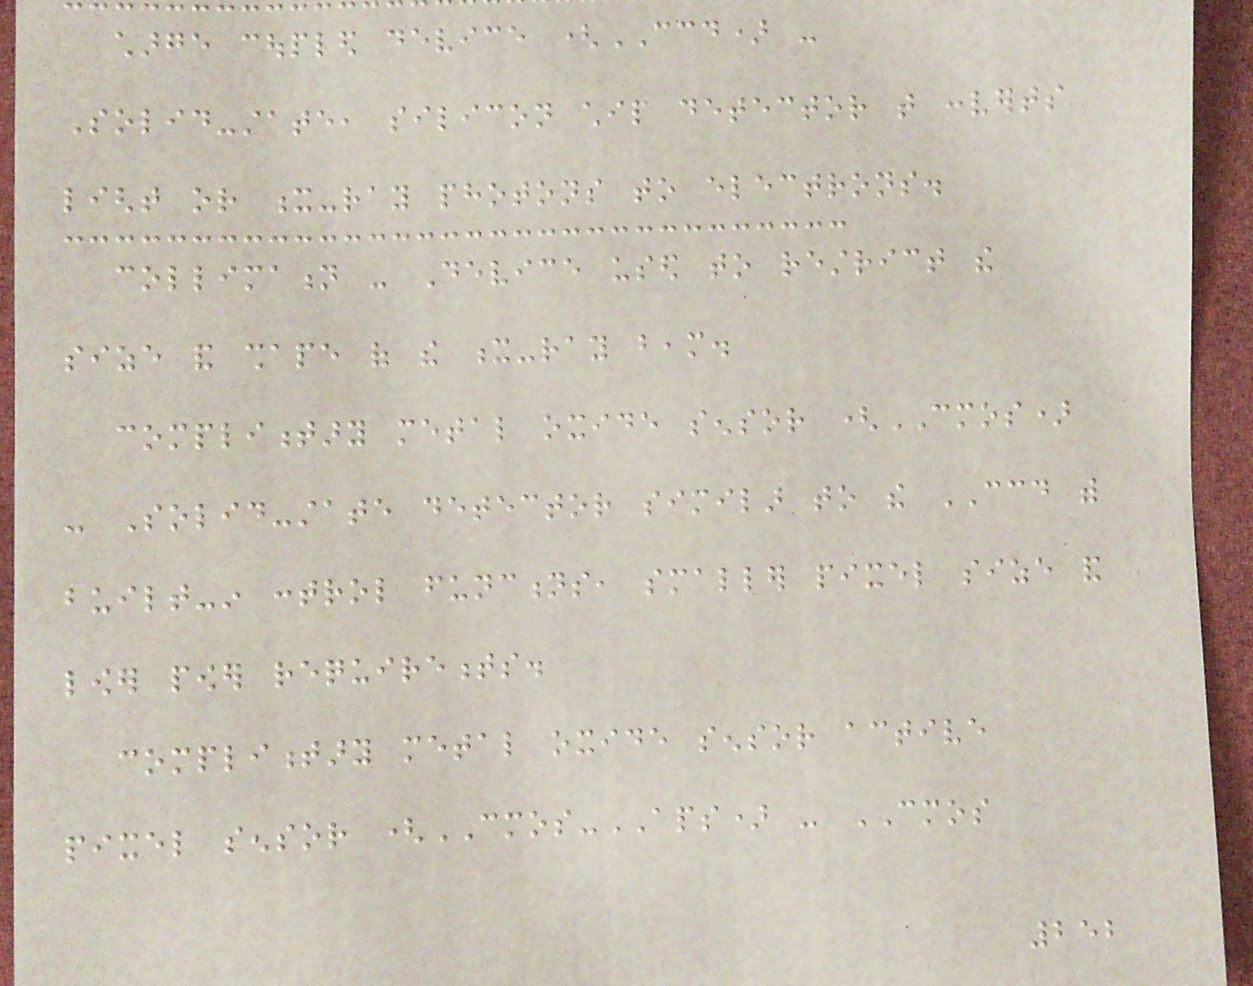charge coupled device (CCD) -
Solid-state, silicon chip detector that converts
light or x-ray photons to electrons.
collimation - Device used to restrict the
size and shape of the x-ray beam.
complimentary metal oxide sensor (CMOS)
- Solid-state detector similar to the CCD with
built-in control functions, smaller pixel size and
lower power requirements.
complimentary metal oxide sensor active
pixel sensor (CMOS-APS) - CMOS
252
